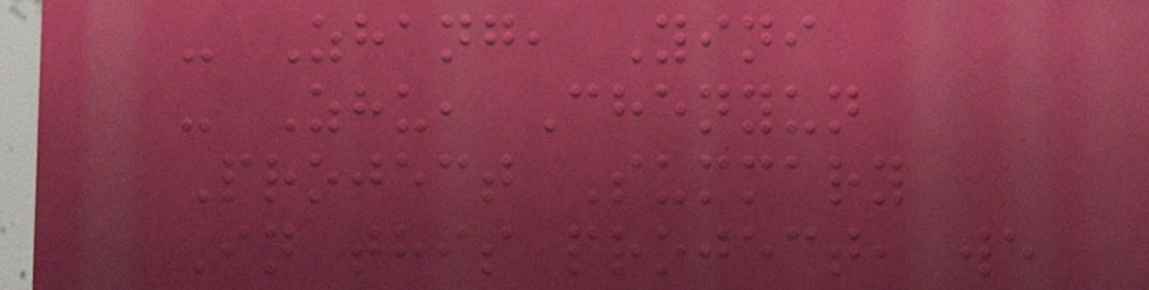- Zhang, Yini
- Zhu, Chenyun
Project Summary
In this project, we
